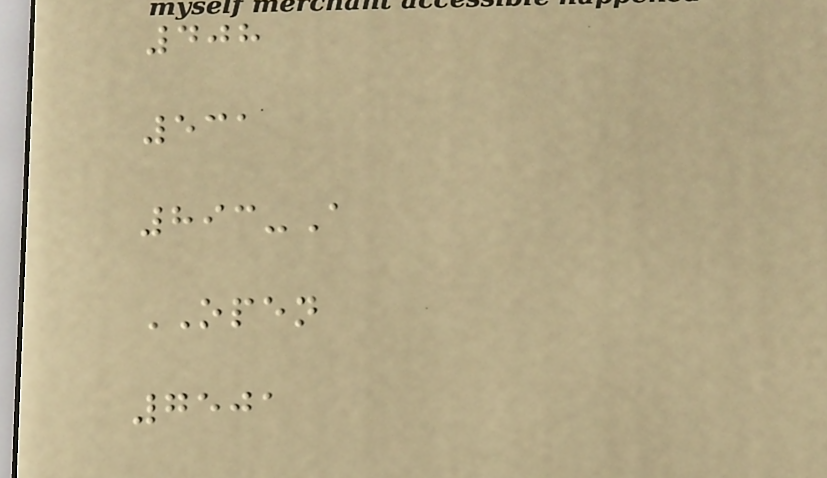408
531
893-A
OPEN
7501
